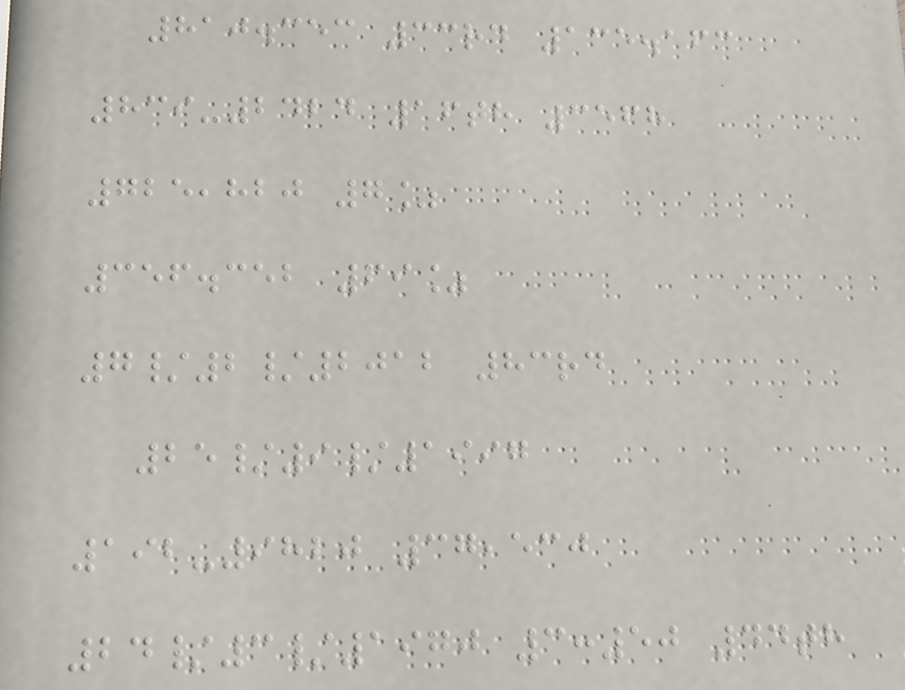810.353 33rd 135.163
839-2424 16th 3568
725,820 7%
356.352 69%
7/2/2012 83rd
25/9/1997
192-9820 37,530
24/3/1970 3:50 44th
